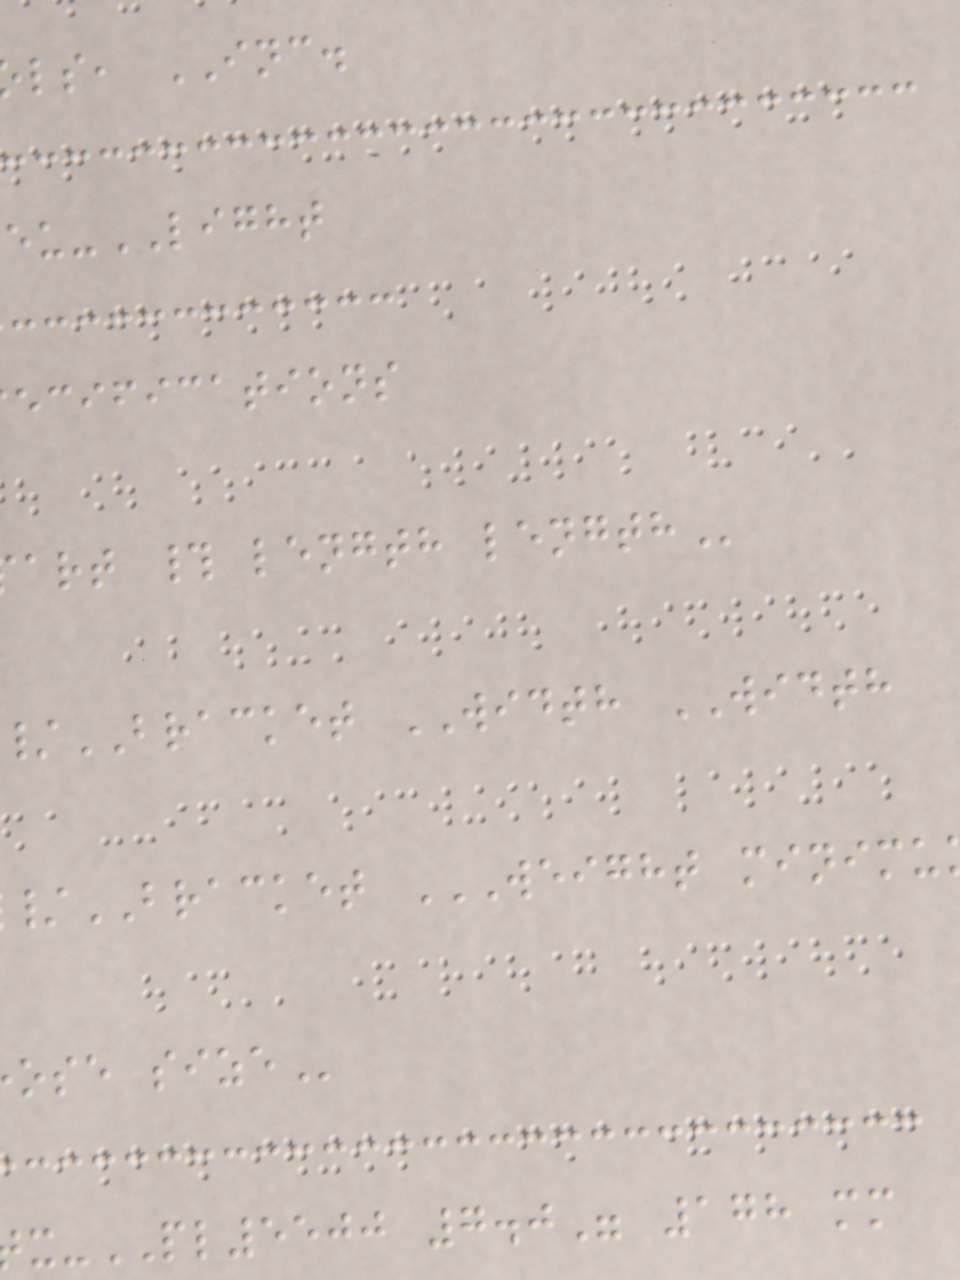ls, INC.
-LIGHT
ecifications
art # length
-PL5500 7.0" 178 mm
